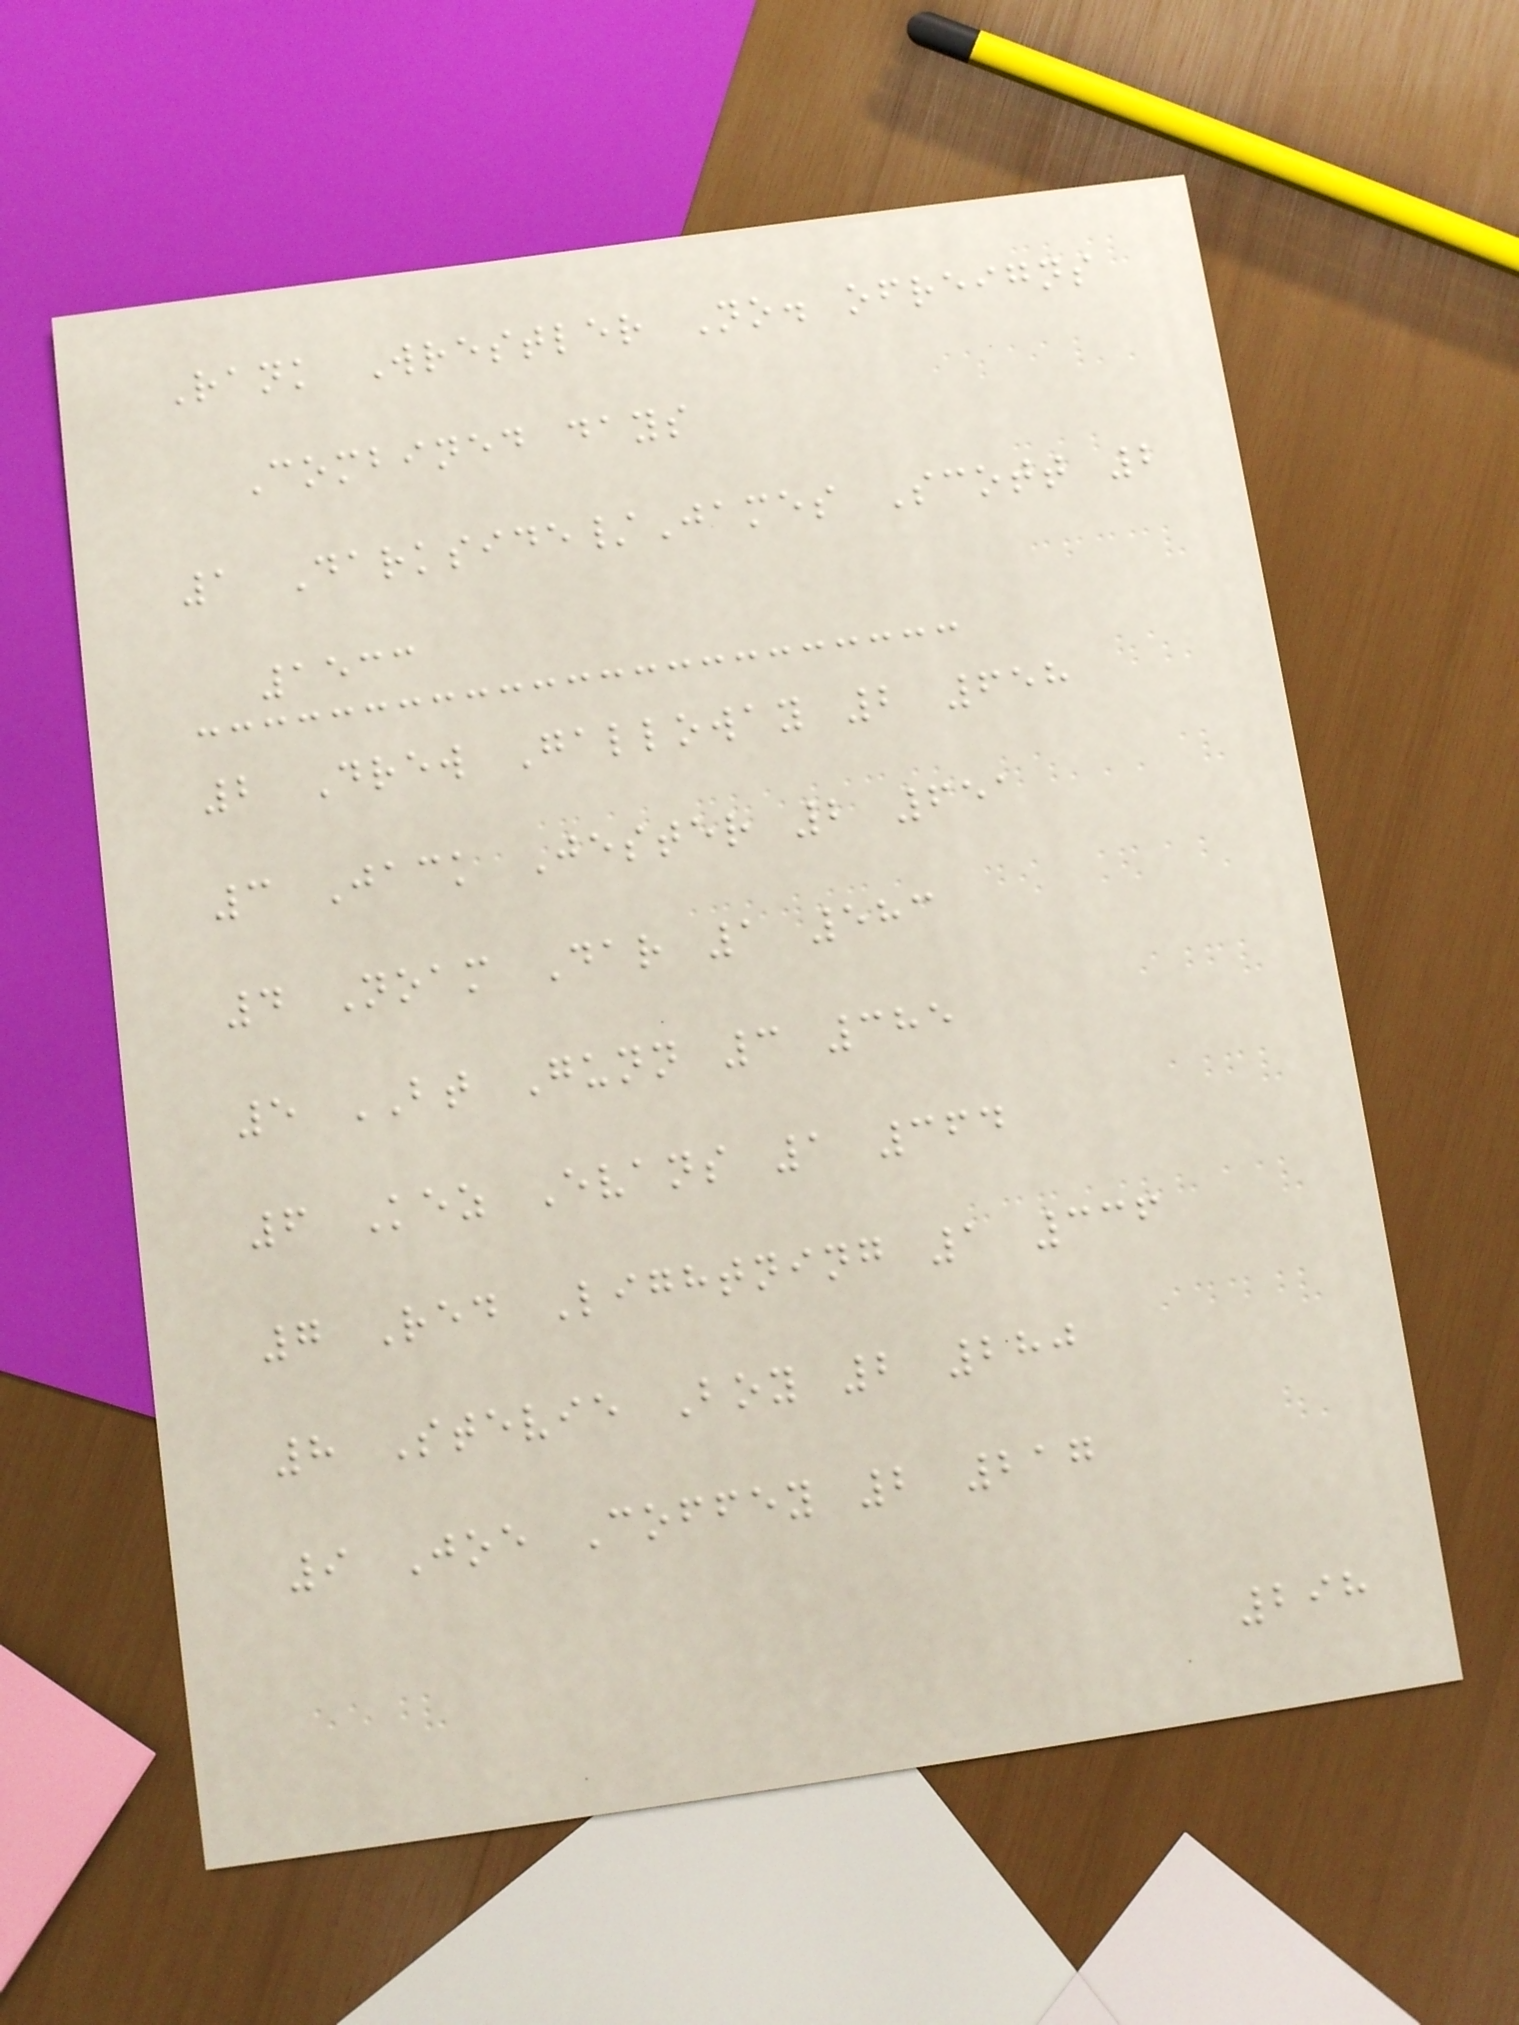Rank Wrestler No. ofreigns
Combined days
1 Darkside/James Scott 2
1533
2 Drew Galloway 2 658
3 Jack Jester 2 651
4 Noam Dar 1 583
5 BT Gunn 3 385
6 Kez Evans 1 364
7 Red Lightning 1 336
8 Stevie Boy 2 280
9 Joe Coffey 2 217
298
